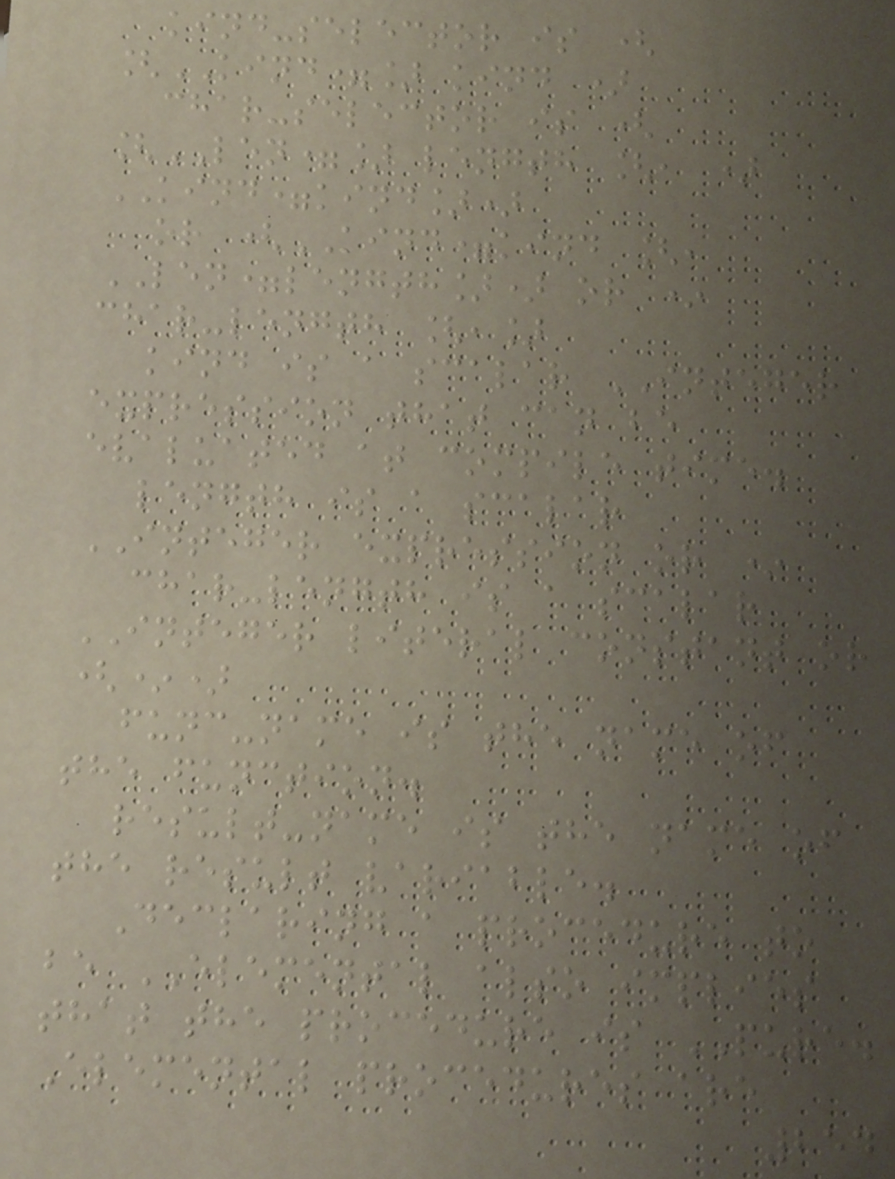kind-selector is (
[KIND=] kind )
char-selector is (
[LEN=] length [, )
KIND=kind])
or (KIND=kind [,
LEN=length]) or *
char-length [,]
kind is a scalar INTEGER
expression that can be
evaluated at compile time.
length is a scalar
INTEGER expression or *
char-length is a scalar
INTEGER literal constant or
(*)
func-name is the name of
the function.
result-name is the name of
the result variable.
Declaring a procedure to
be ELEMENTAL also implies
that the procedure is PURE.
Elemental procedures are
254
